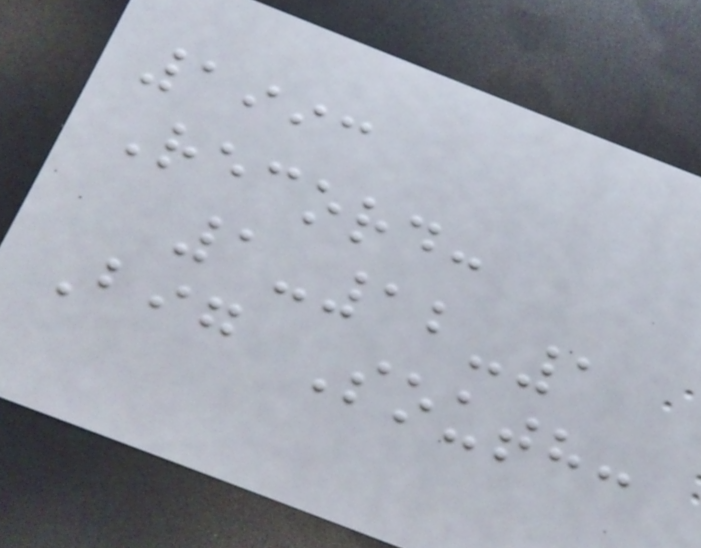1993
Record:
1-12-1
Big South:
